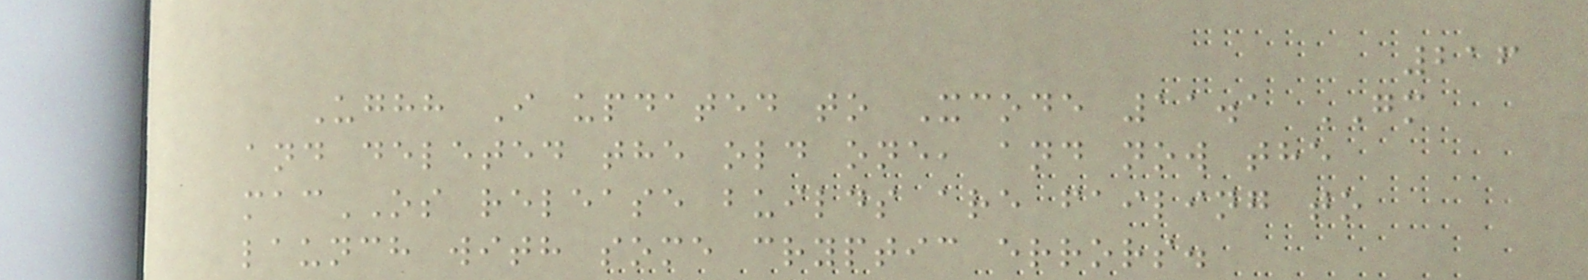216
Ughh I updated to Xcode 11.1 GM
and deleted the old one, and now the
macOS release builds are failing to
launch with some cryptic errors.
